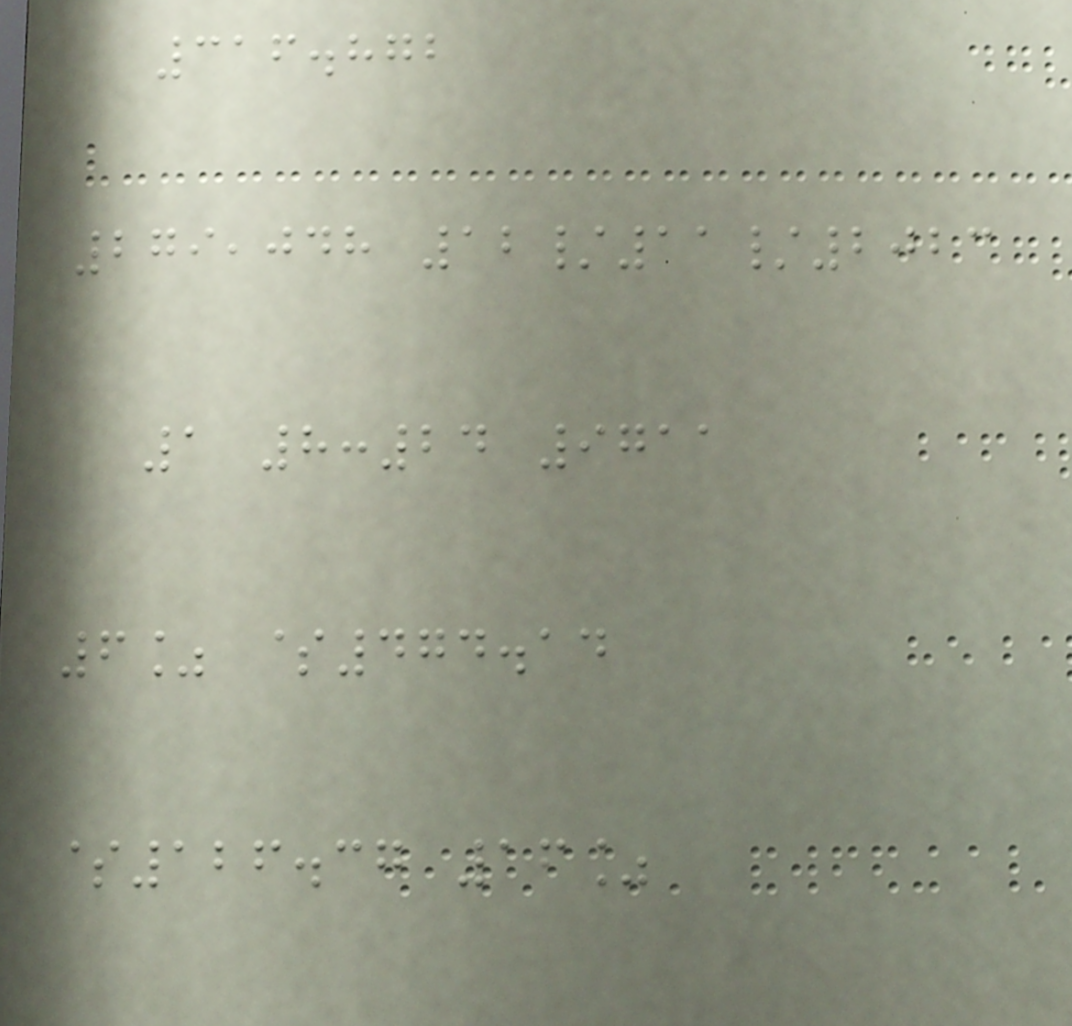316.872
279,048 12/11/2023
1 8:24 9711
6% $474.14
$126.37 16%
